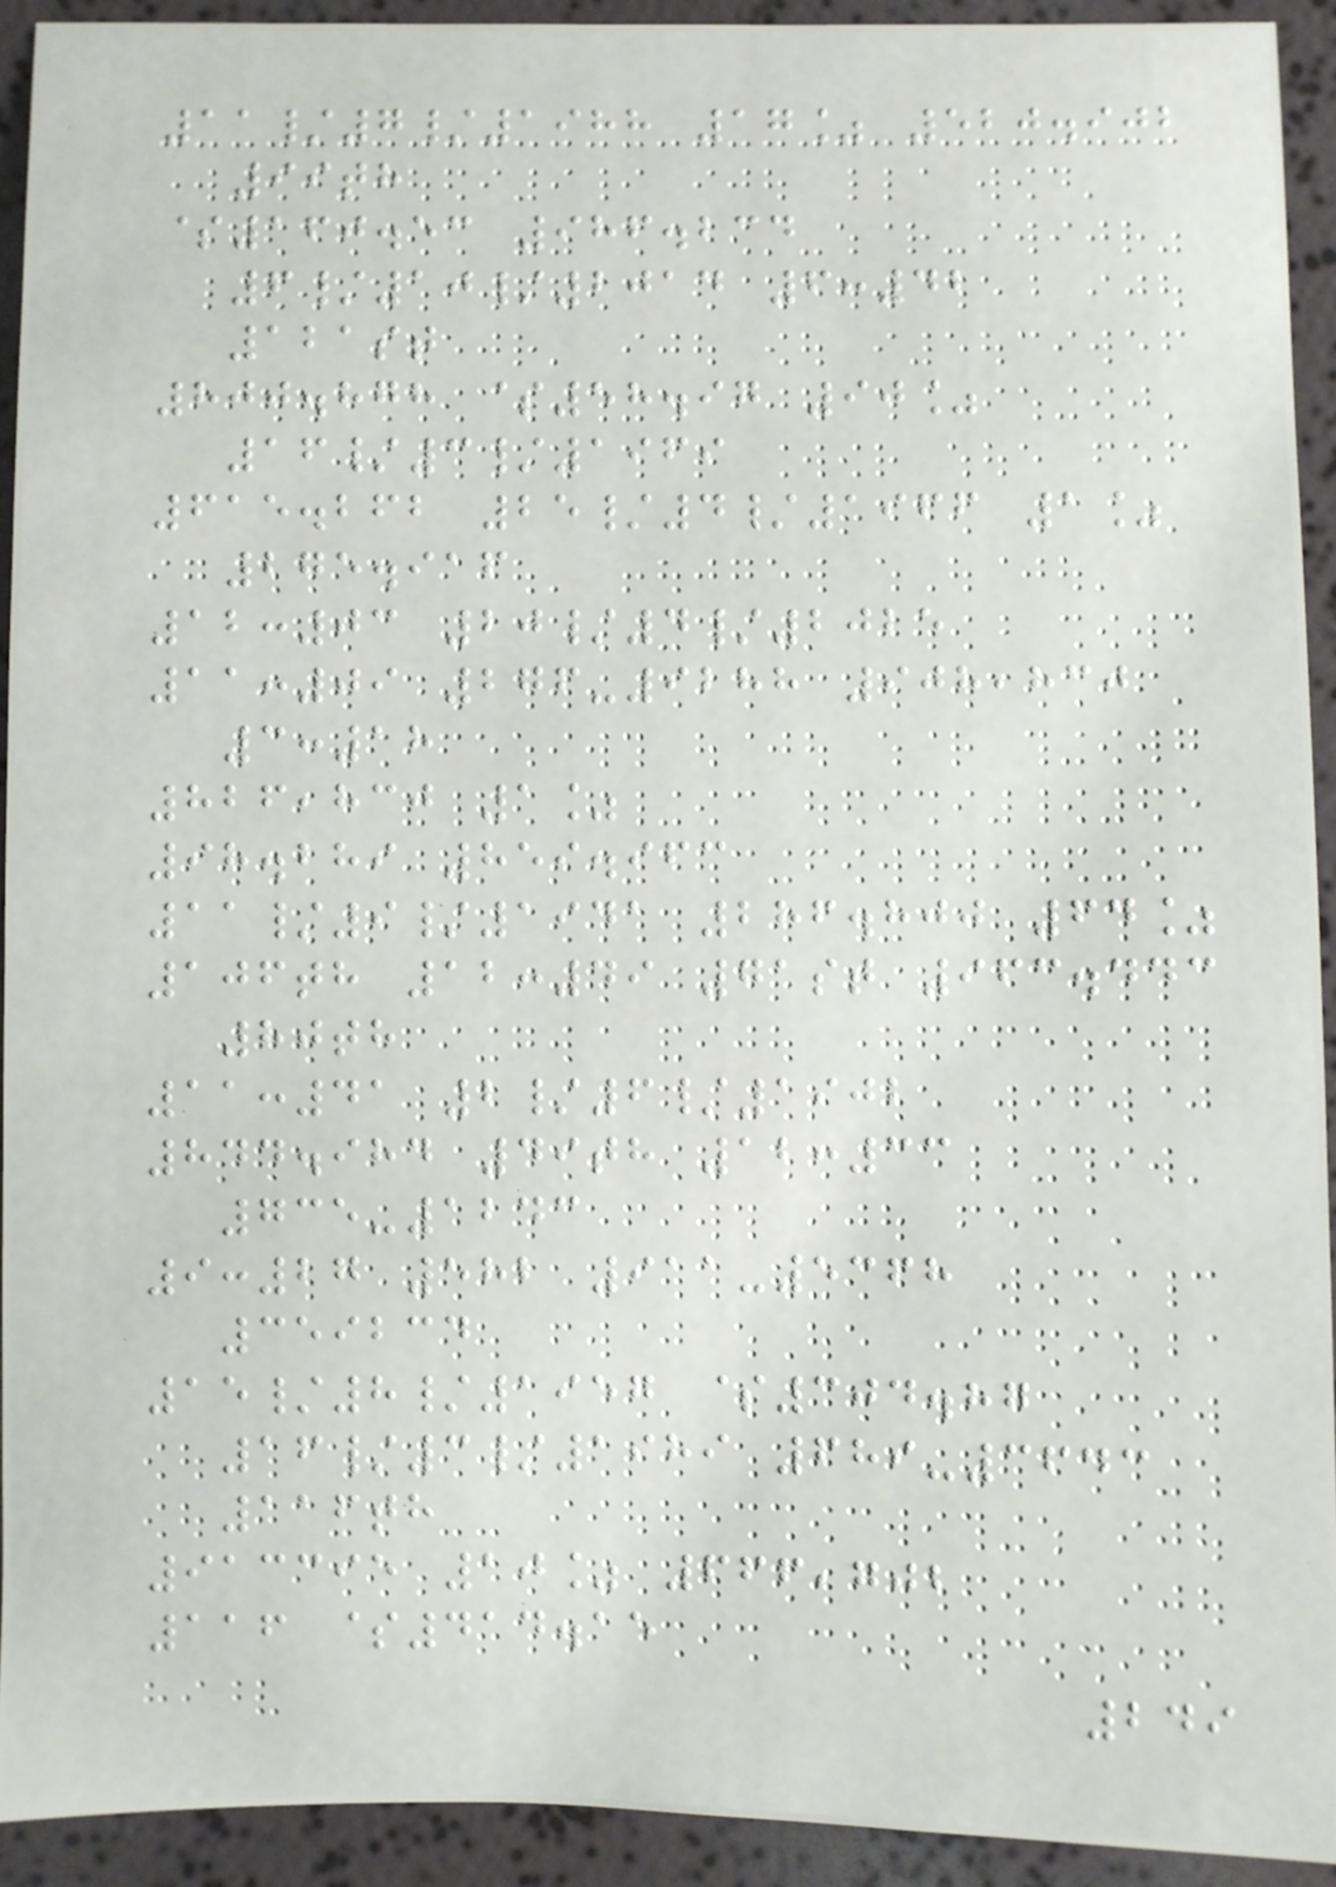11/7/1988 17% 520.902
99th
$160.53 986.234
6/10/2014 6:42
121st
800.878 $58.97 90%
16/3/1969
615.262 25/4/1966 1%
275.916
12:03 20/4/2025
11:09 276-9288 908,830
3:18
826,830 1%
98.289 859.963
11/9/1941 286.800 64%
106th 12:49 71st 963.443
80th
11:41 2/6/1902
844.984 49th 12:33
735-1243
9:27 582 911-5368
359234
15/8/1957 $304.87
16/3/1989 689-3643
116th
913395 10% 666,702
116 $414.15
249
